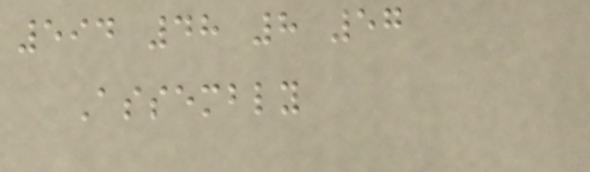594 48 8 57
Assembly
